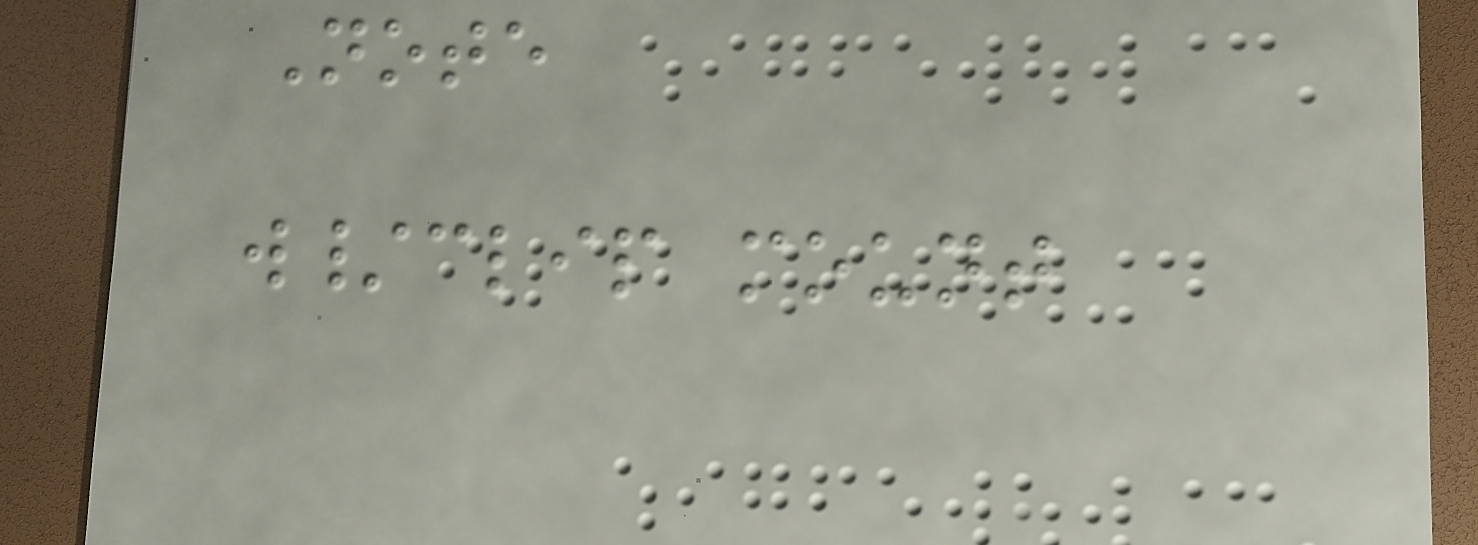Note
w/clip mount
